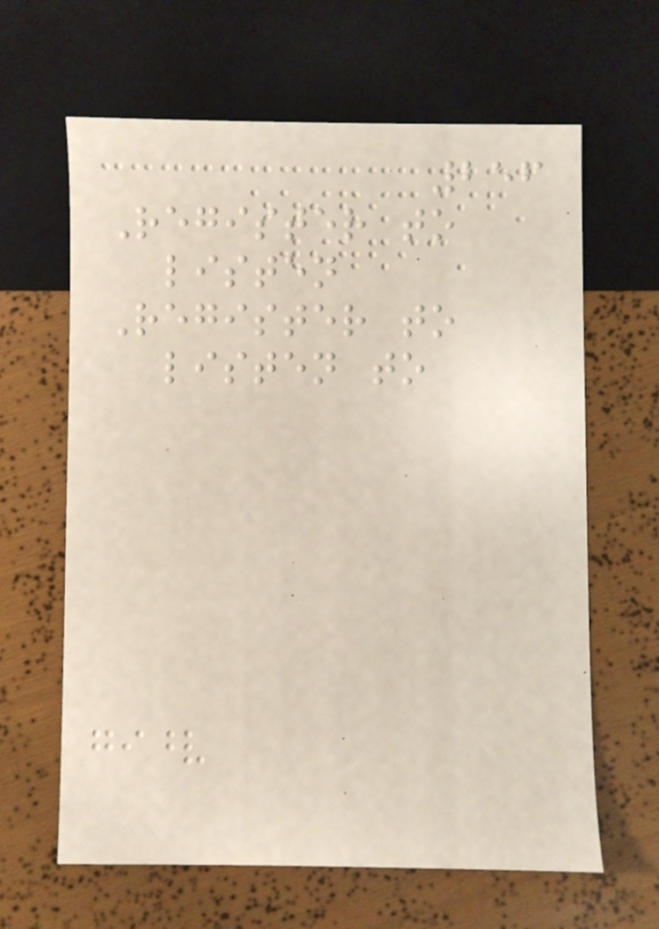256
Register to
listen
Register to
listen to
